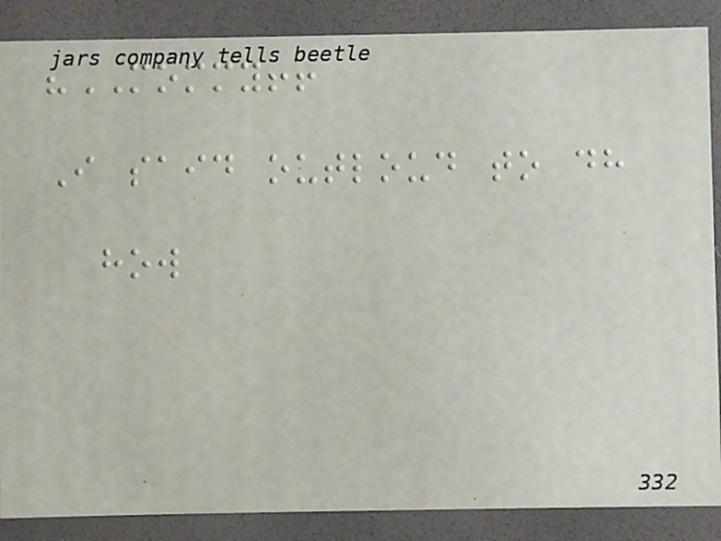"MOMMY!!
I said outloud to dh
how
